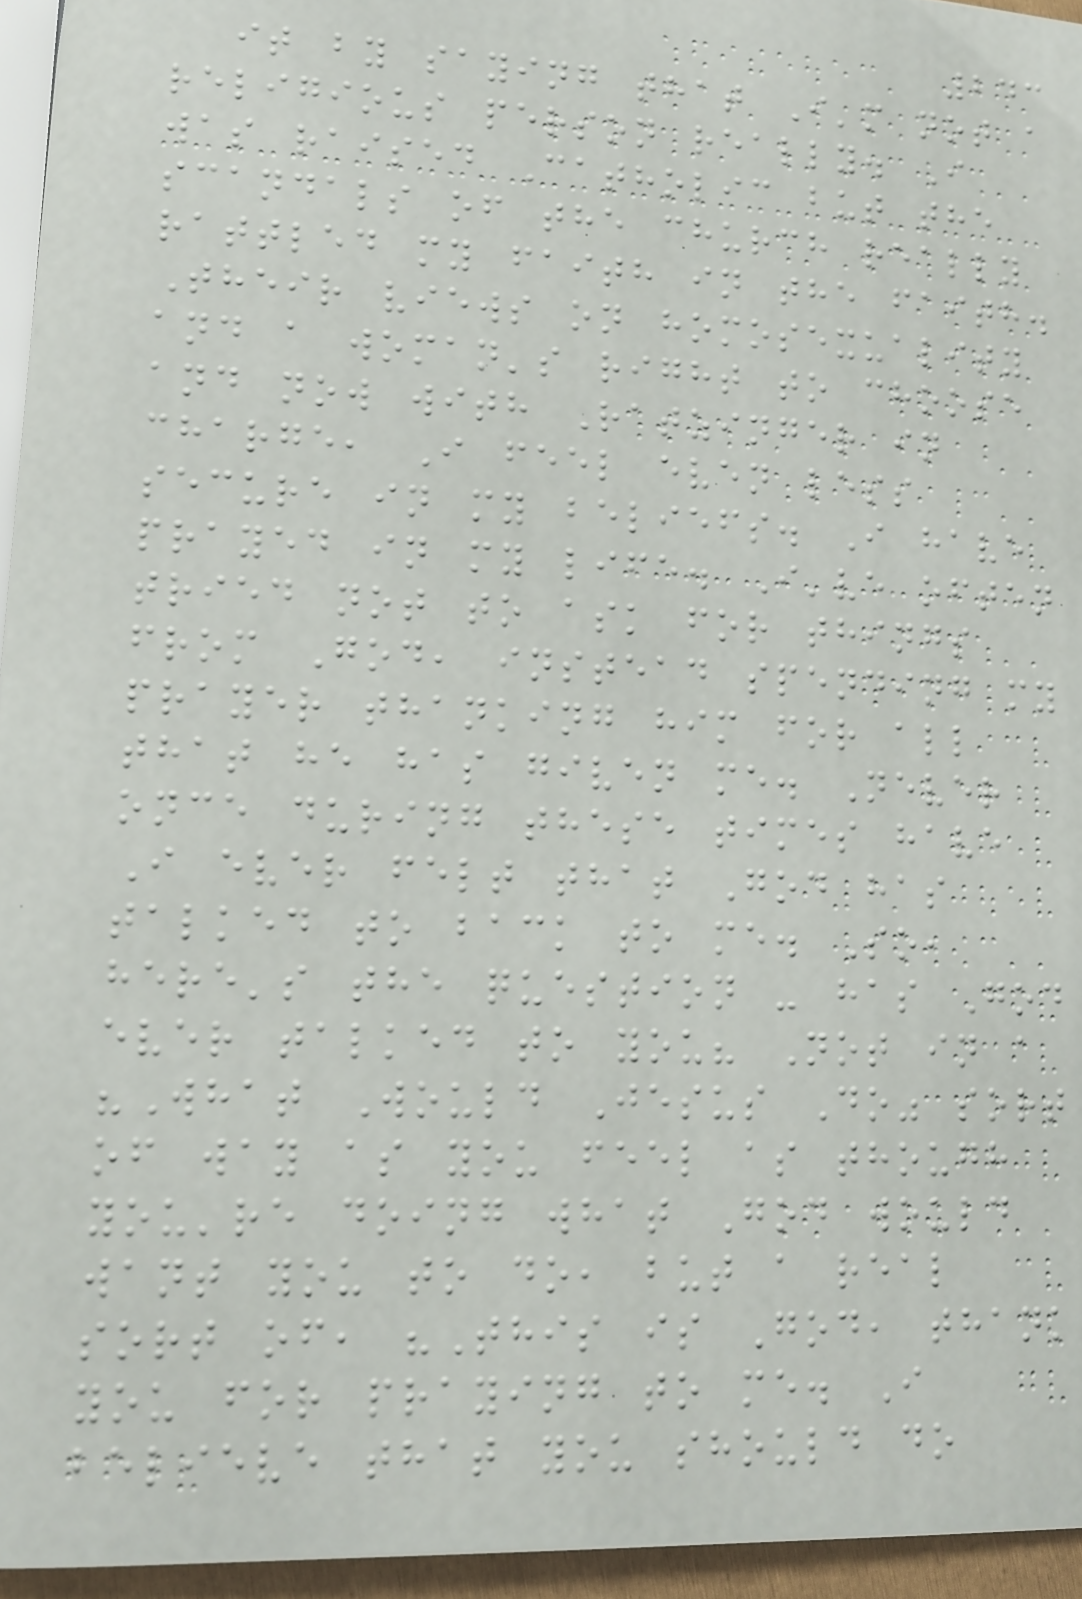243
it by saying that I'm not a
religious person really. I
was raised Catholic but the
scandals of the church really
rattled my faith in the faith.
Their views on homosexuality
and a woman's right to choose
and now with Ratzinger in
charge, I feel even less
secure in my beliefs. I have
prayed in my life. I've often
tried not to ask for things
from God, instead spending my
prayer thanking him for all
that he has given me. Never
once during these times have
I ever felt that God has
talked to back to me. So,
here's the question - has God
ever talked to you? Not in a
"What Would Jesus Do" sort
of way as you feel as though
you're doing what God would
want you to do, but a real
sort of, "This is God, thank
you for praying to me. I
believe that you should do
